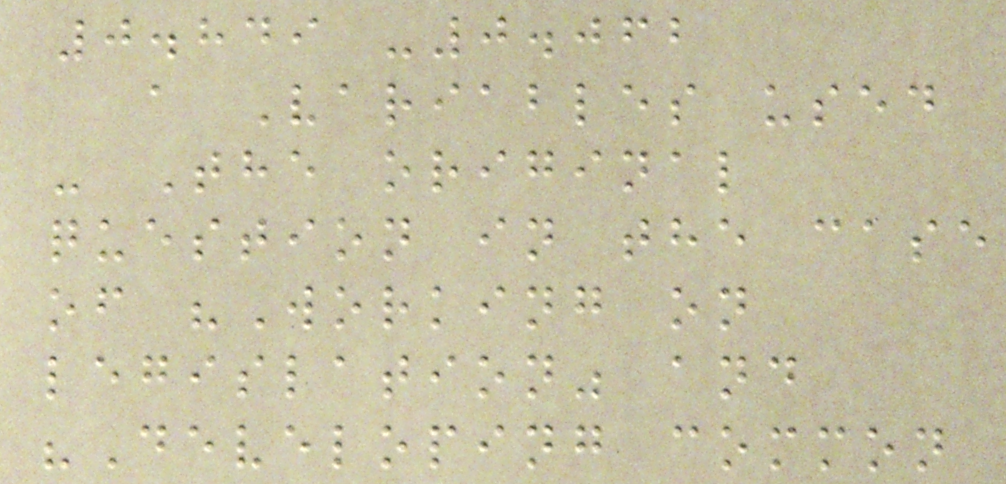0.849 -0.062
a Variables used
- The original
question in the case
of "Working on
legislation" and
"Developing common
